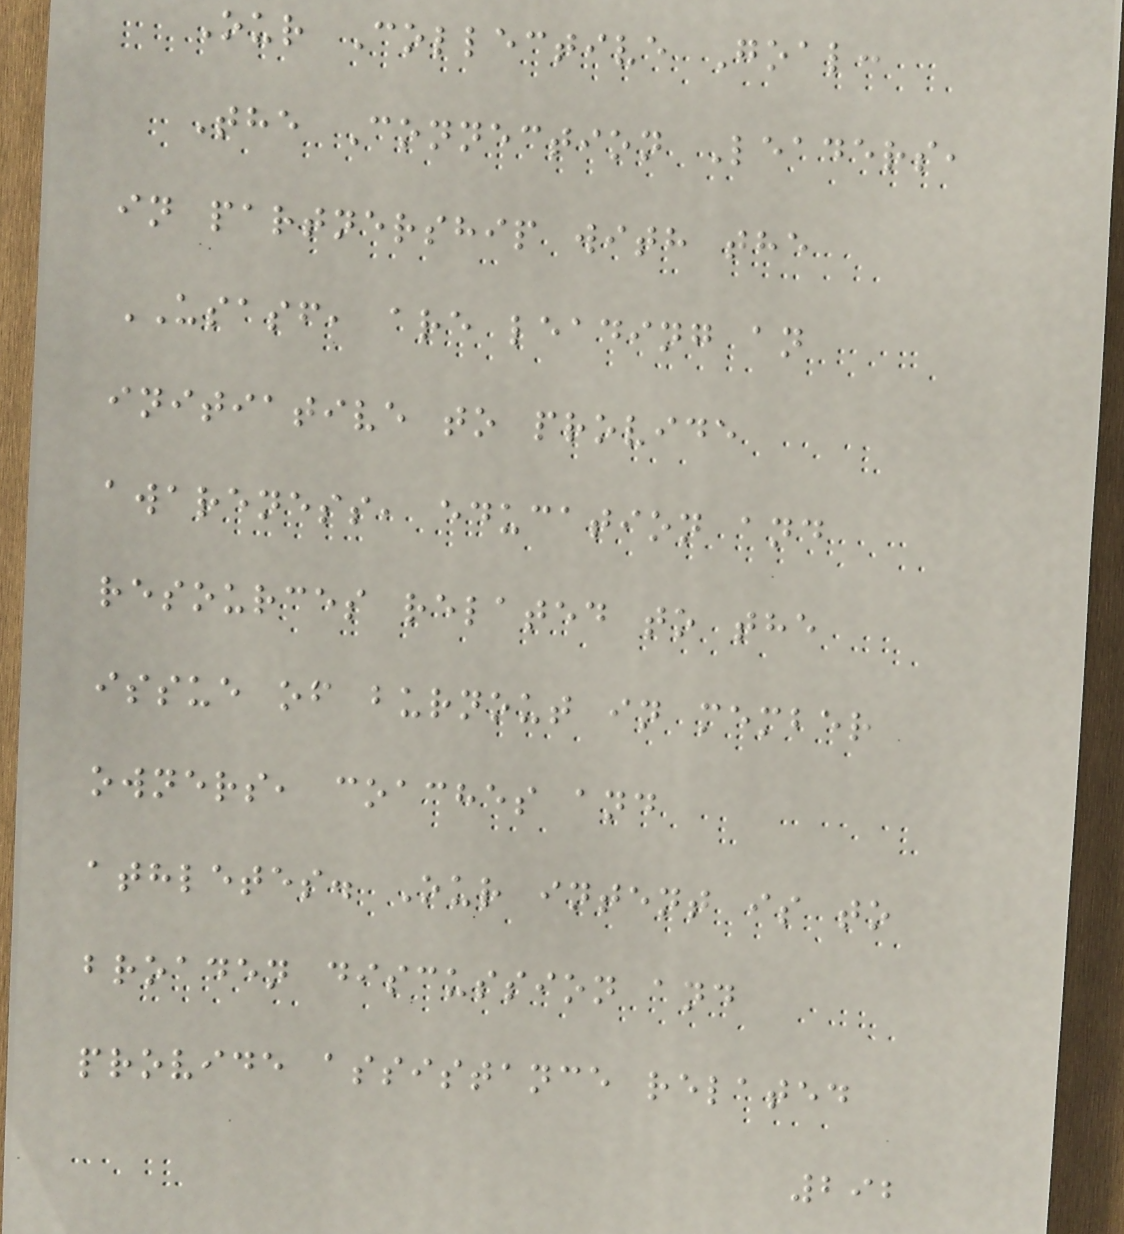Our Collective Goal:
The Connection Leaders,
in partnership with the
USASF, are leading an
initiative to provide
awareness, education and
resources related to the
issue of burnout in member
owners, coaches and
athletes. Our intent is to
broaden discussion and
provide assistance related
292
